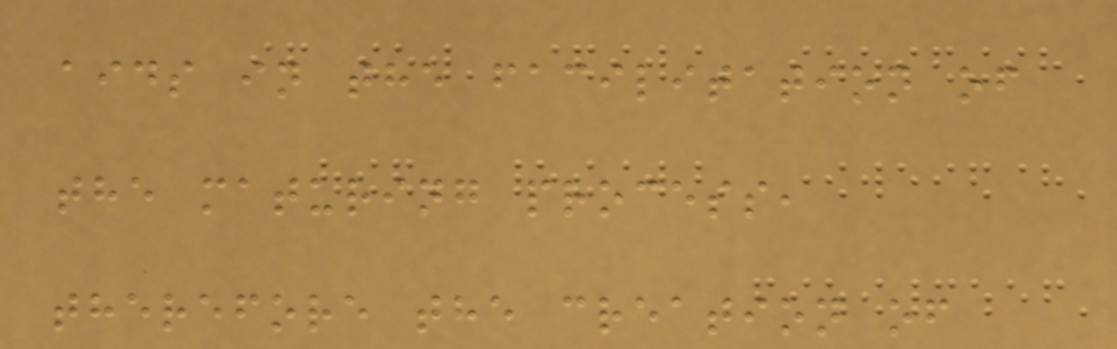aids in the facilitation of
the maturing process,
therefore the creation of
